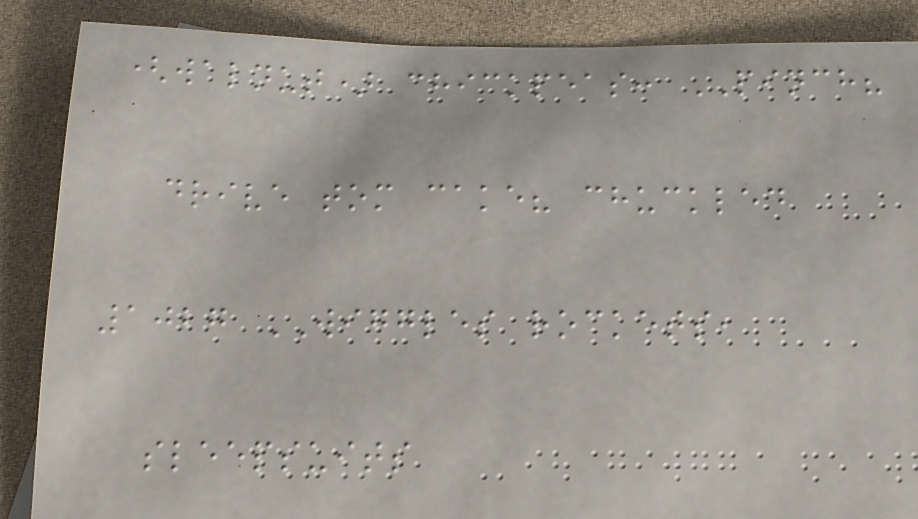(walnut) chickpeas: PINCH?
drive tom cake? chuckled
1027 WIGGLES rockets,
sleepsuits
